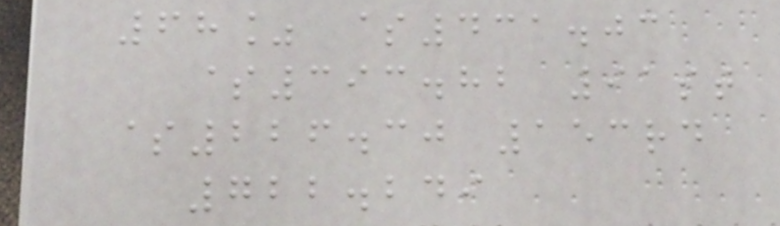68% $431.03
$393.82 91st
$226.30 153rd
722.249
